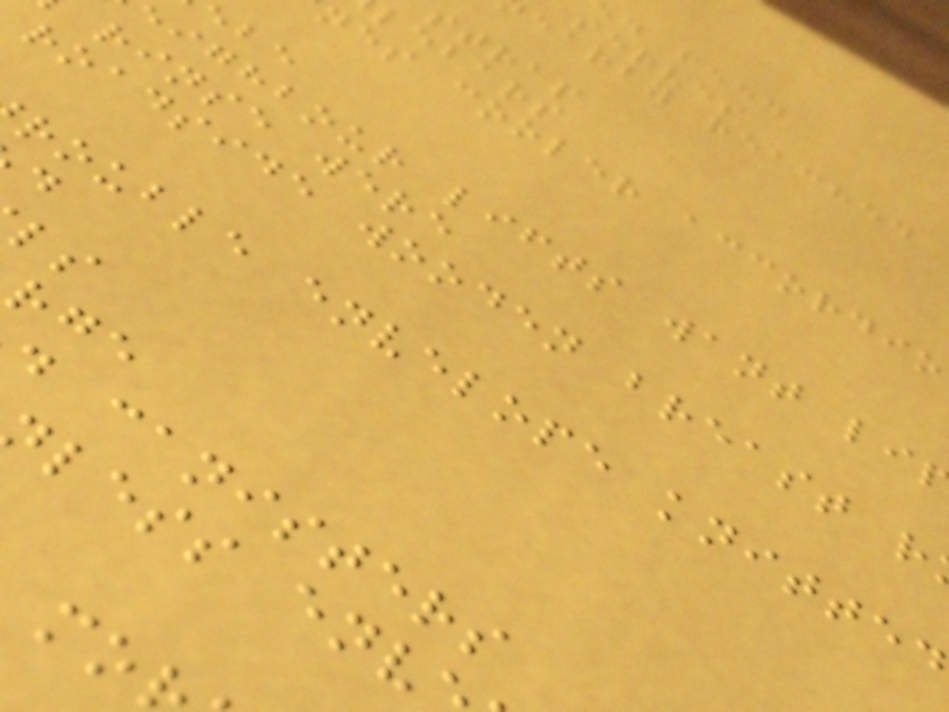earby reached
lebars
nes cooler accordio
eighbour lifts want li
rinse were
roadside wooden breast r
rouble envelope knitted
d canisters
